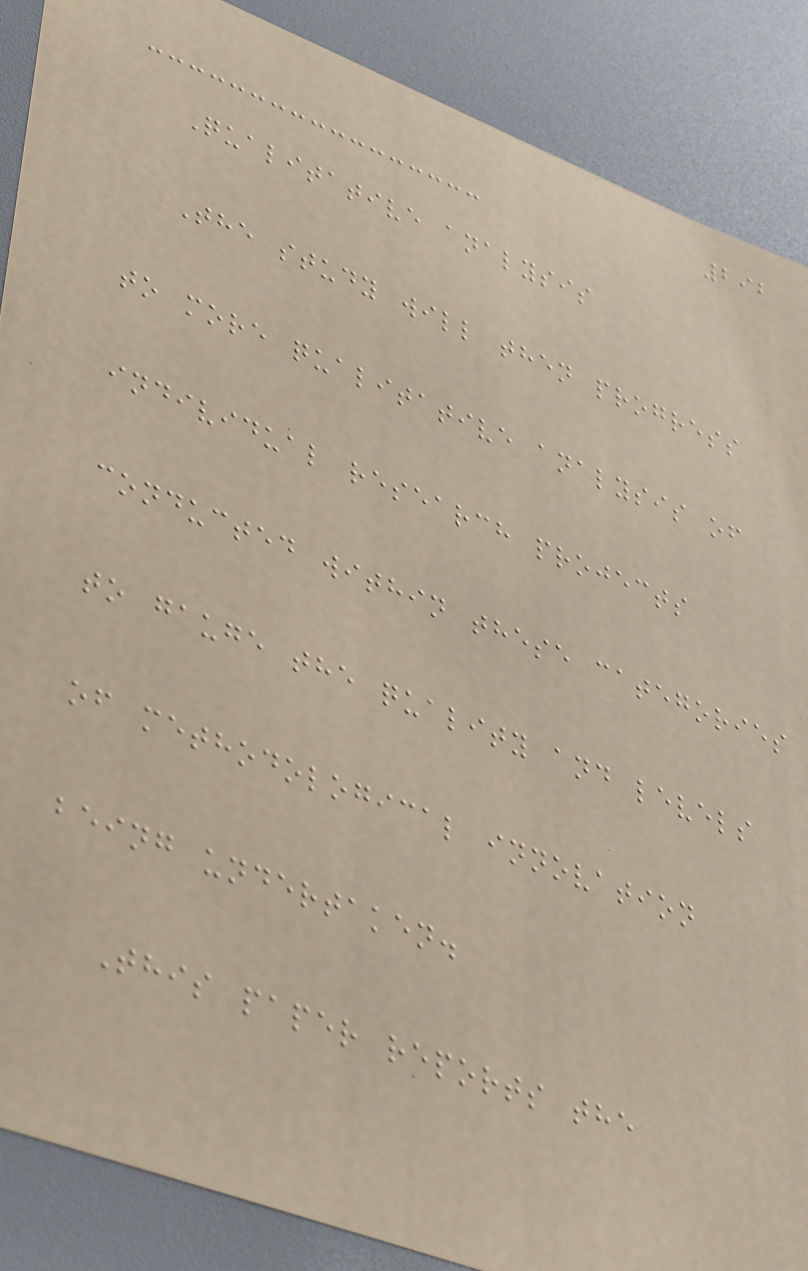292
Qualitative analysis
The study will then progress
to more qualitative analysis of
individual research projects
conducted within these categories
to gauge the quality and levels
of methodological innovation
being undertaken.
This paper reports the
